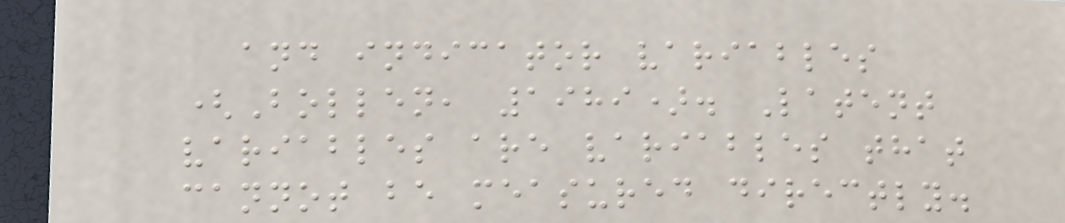and indicator variables
(Bollen, 1989). Latent
variables are variables that
cannot be measured directly.
